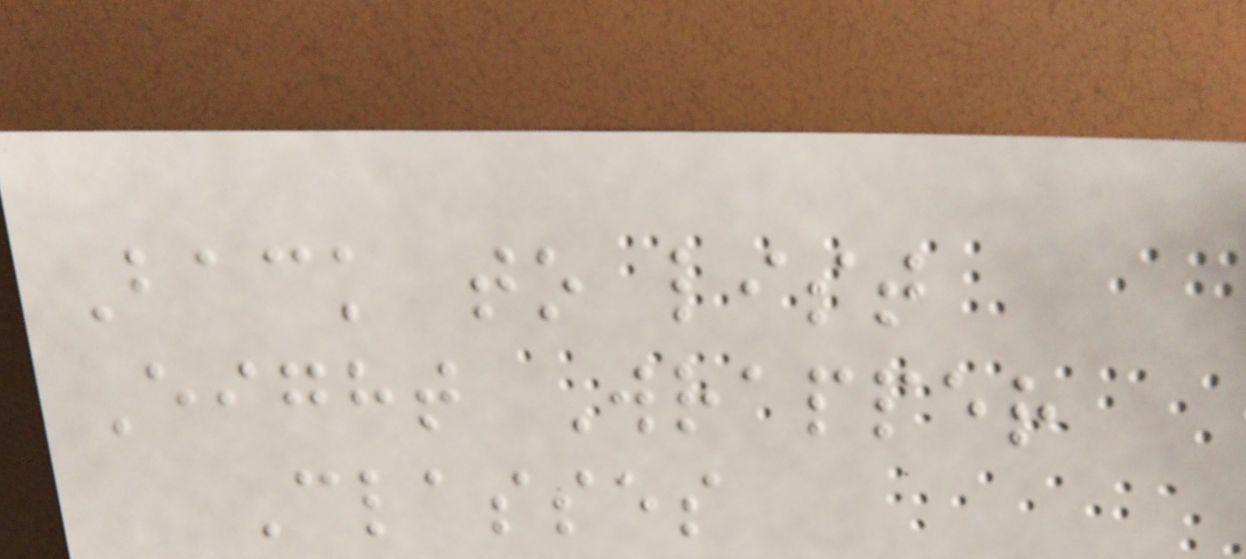Back to list
Eight Wrapper
Classes
